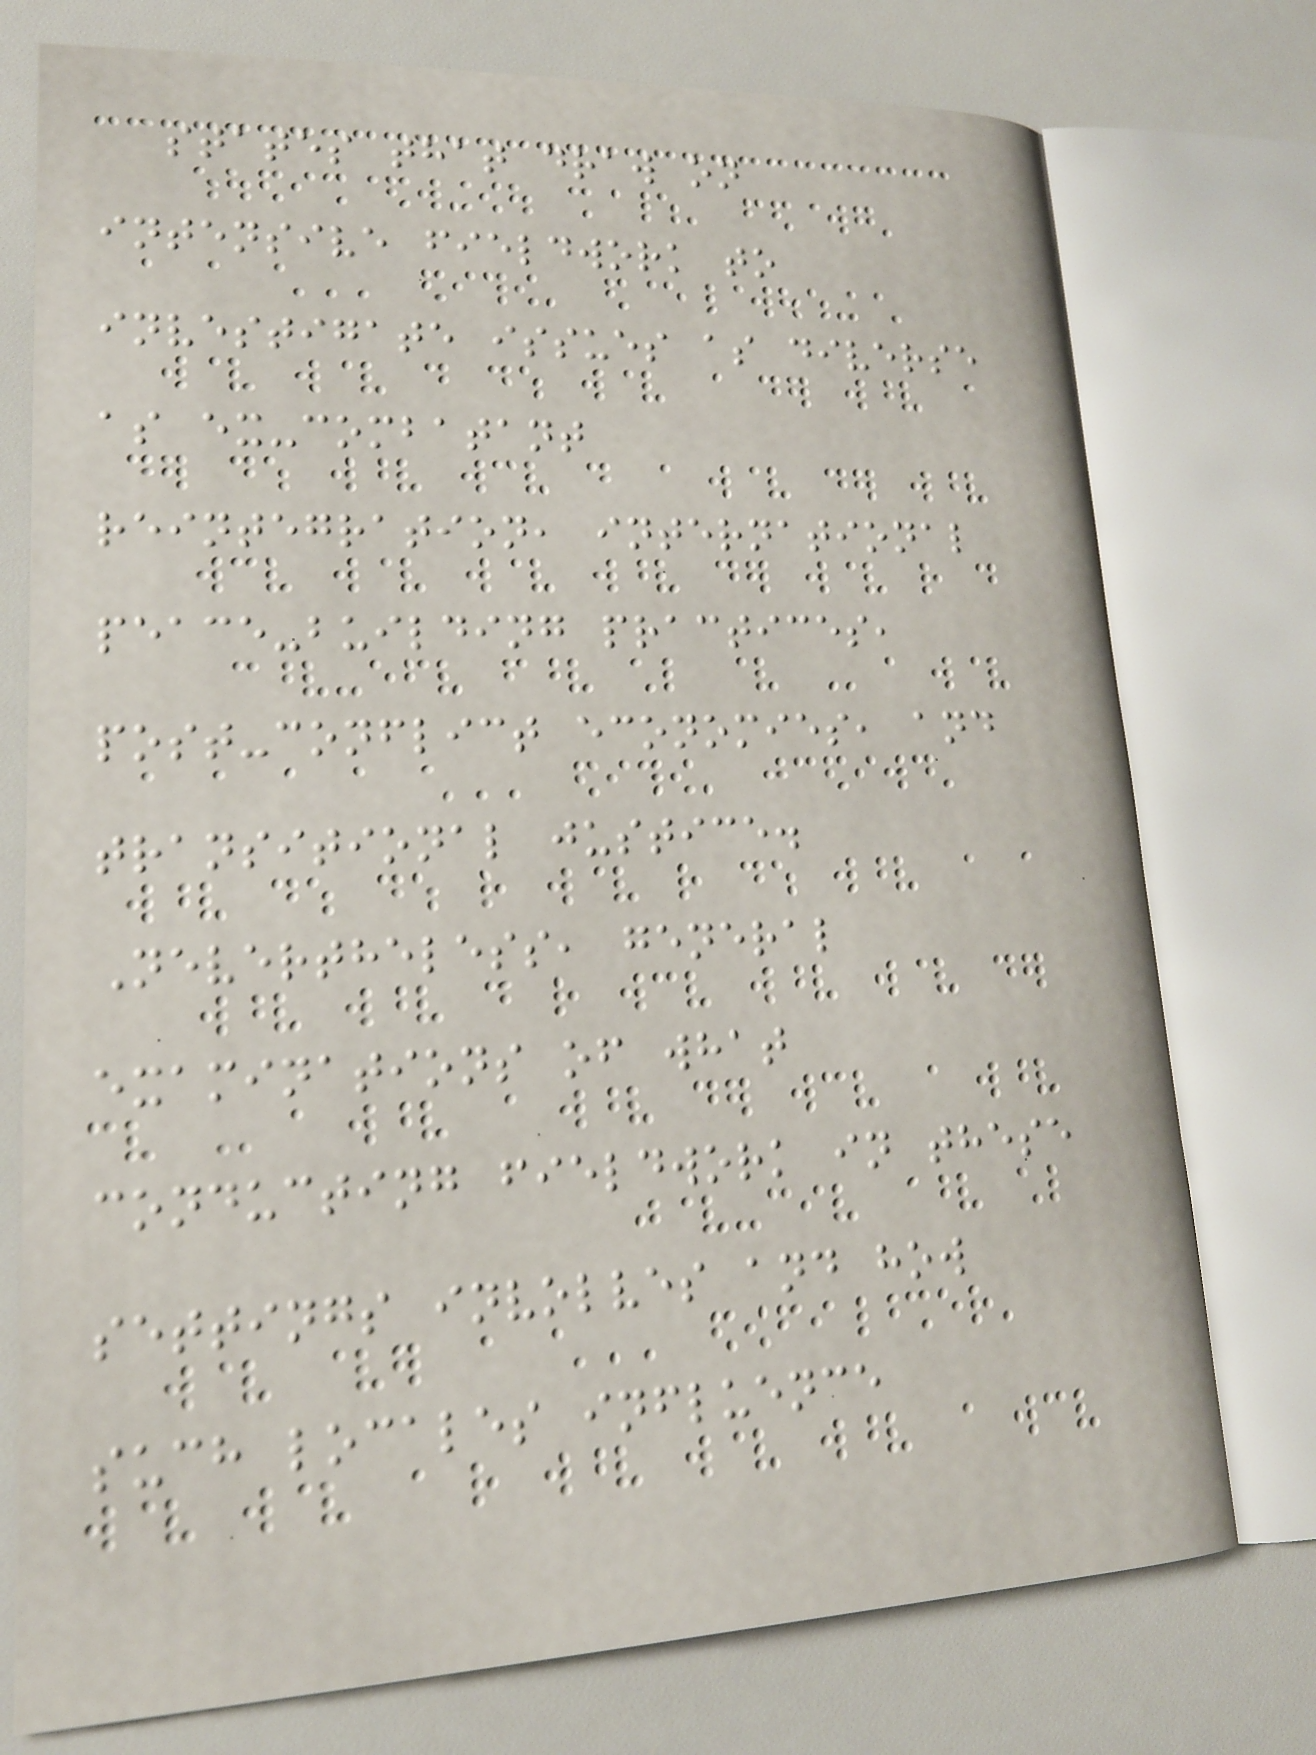states that draw on
intensive fieldwork to
investigate issues as diverse
as ex-combatant
reintegration, international
peace-building practices,
post-conflict economies, and
transitional justice.
Nevertheless, general
examinations of what
conducting fieldwork in these
settings involves and how
such locales influence
